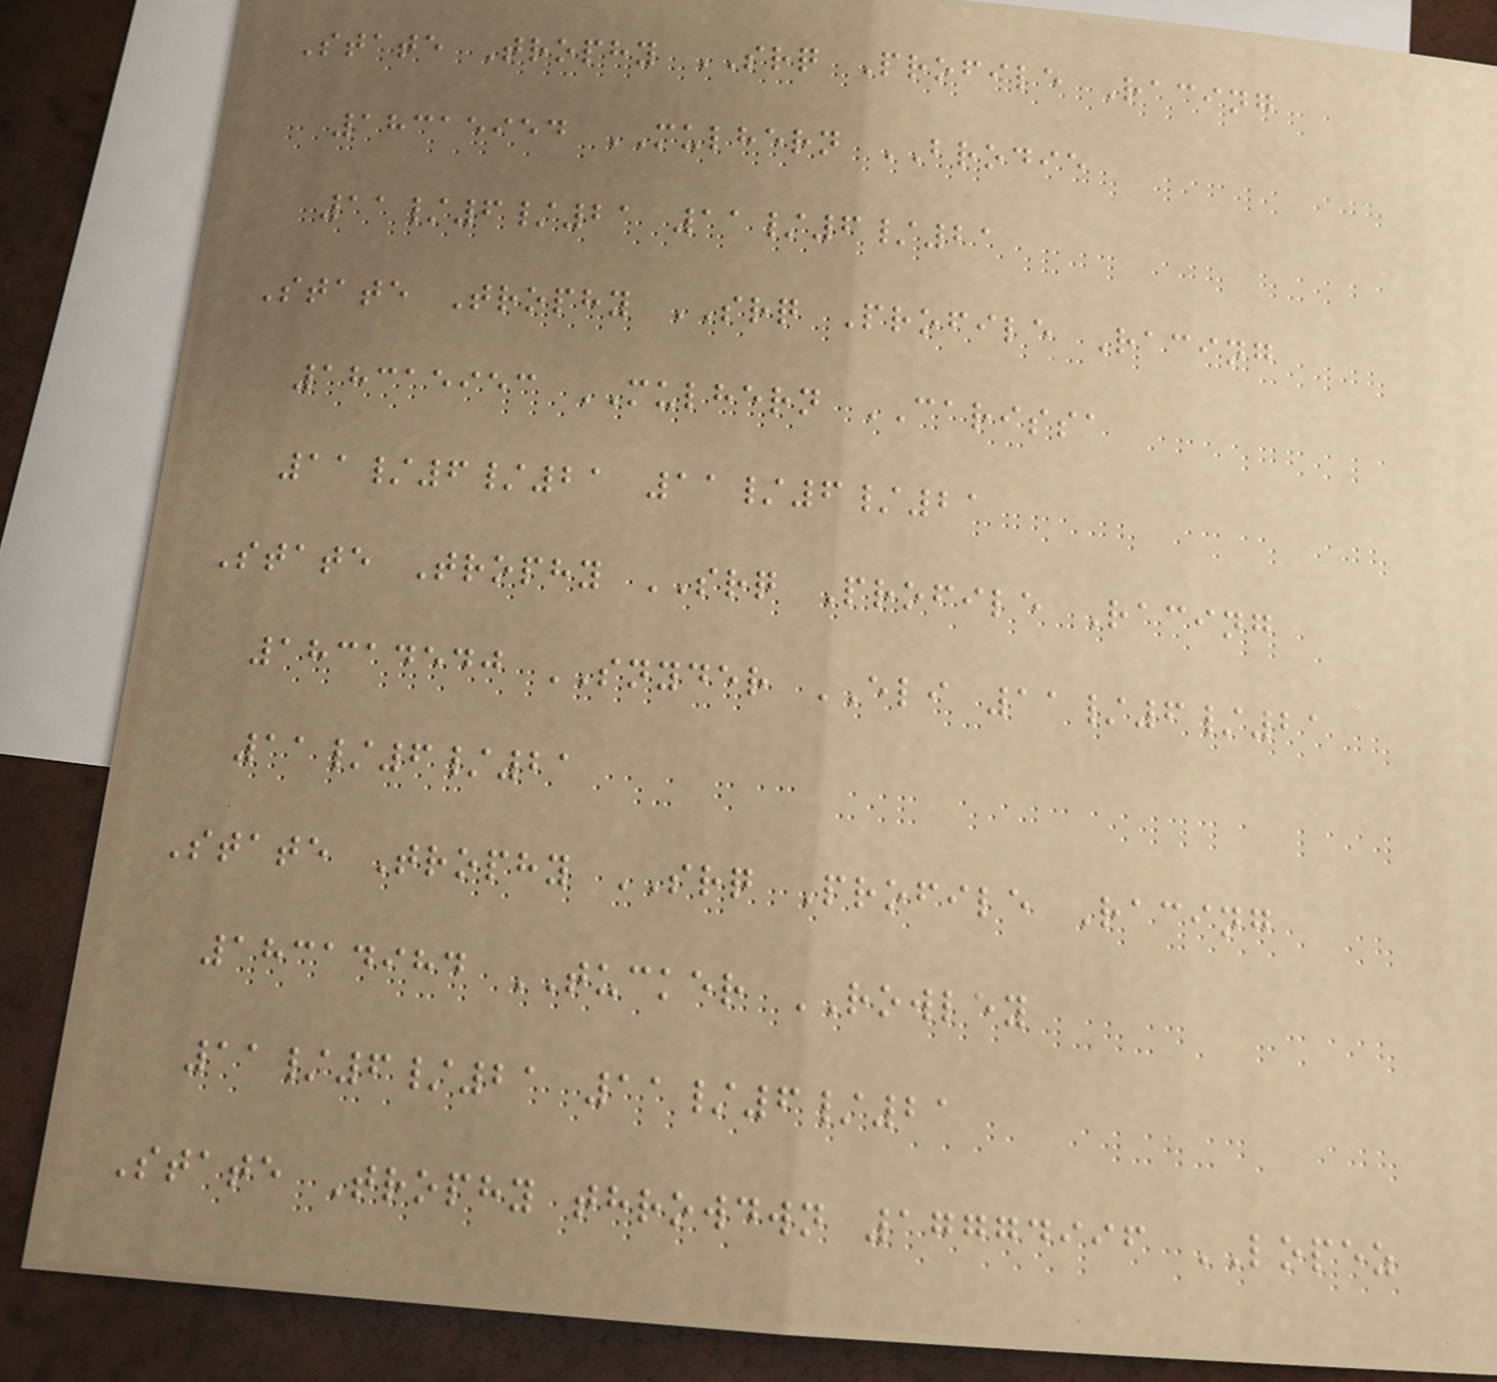State Trophy SRQ Profile Racing
18315954 MULHERN BRODIE
11/6/21 11/6/21
State Trophy SRQ Profile Racing
18315953 MULHERN CARISSA
11/6/21 11/6/21
State Trophy SRQ Profile Racing
18314540 SNYDER ELI 11/6/21
11/6/21
State Trophy SRQ Profile Racing
18314984 TUCKER ROWLEY
11/6/21 11/6/21
State Trophy throwdwn 17774996 LOPEZ
